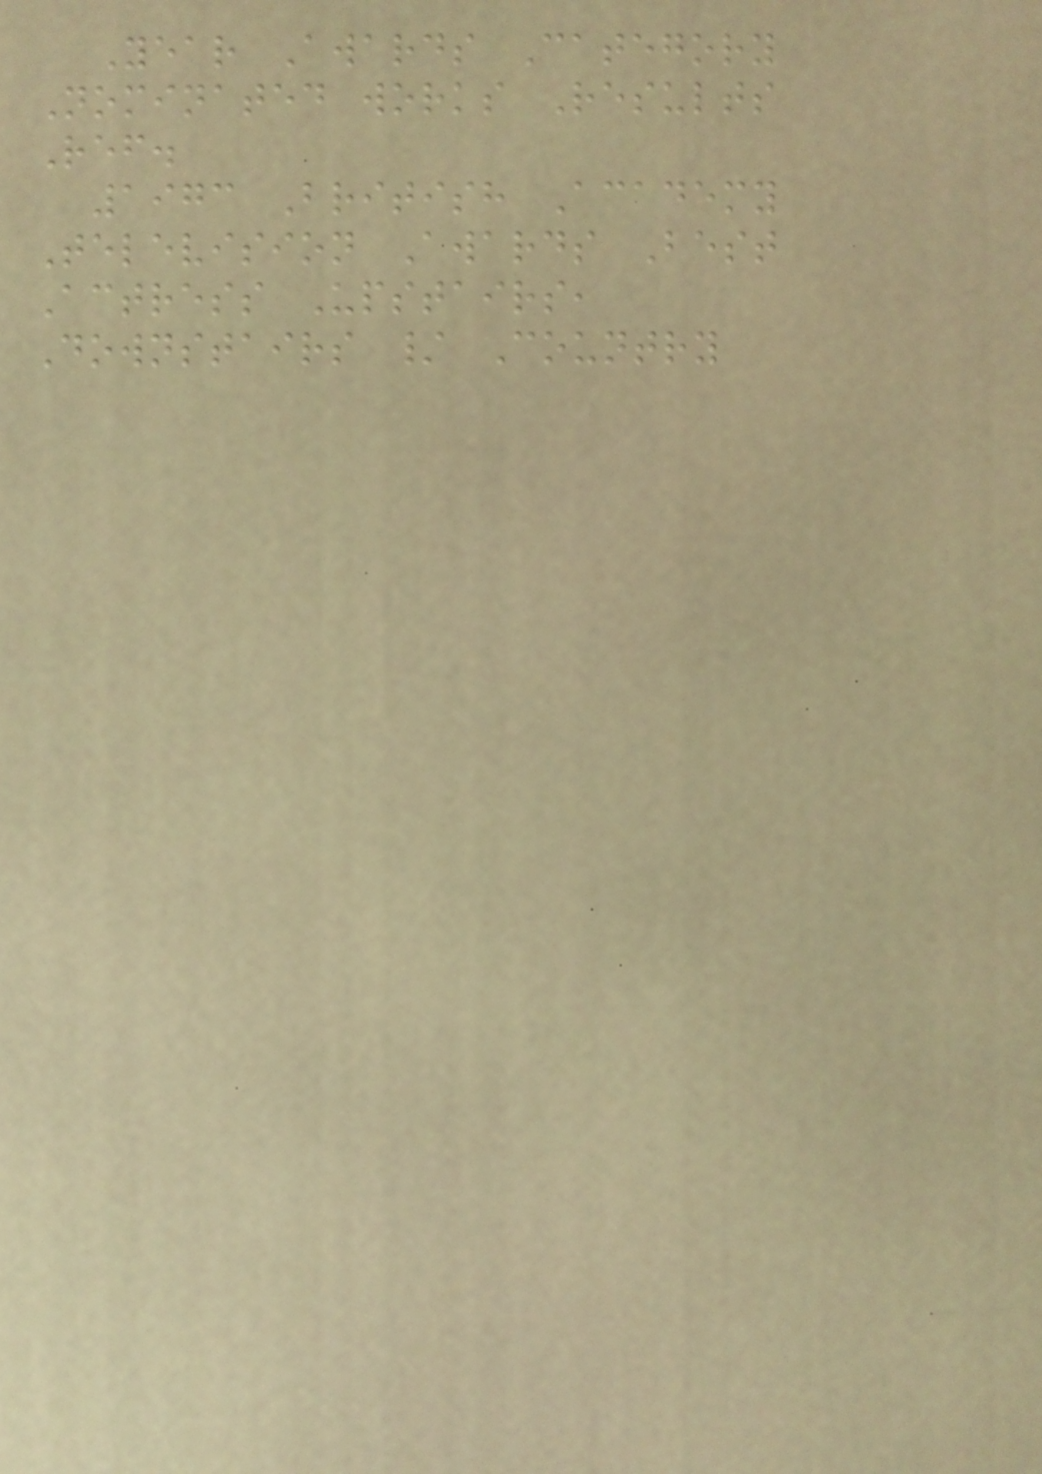Year Awards Category
Nominated works Results
Ref.
1973 British Academy
Television Awards Best
Actress Upstairs,
Downstairs / Country
